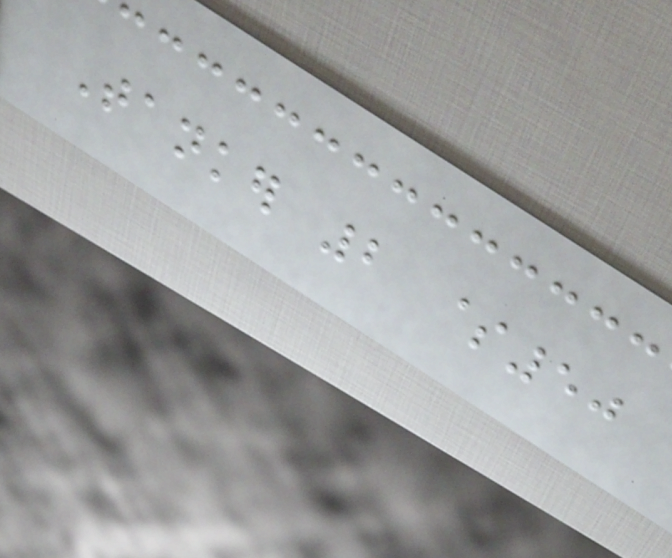Tanker 2 $50
